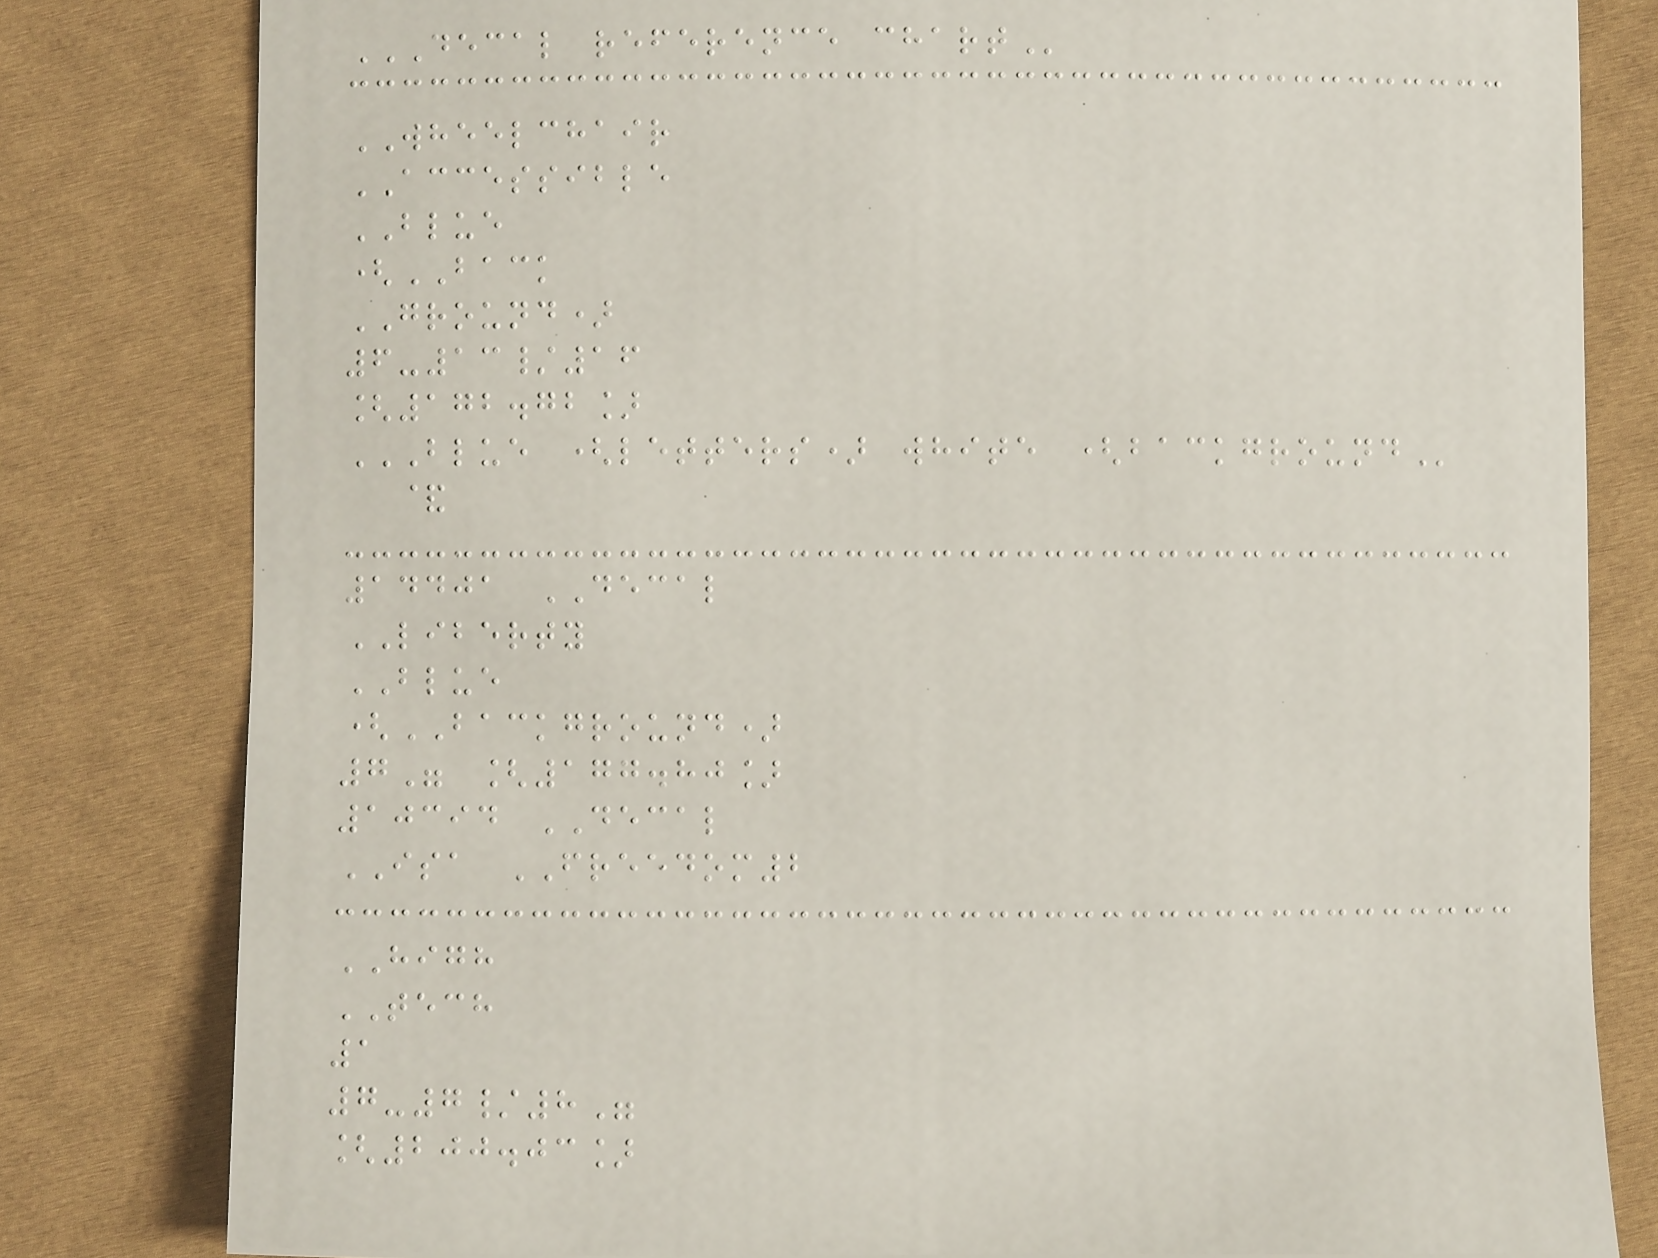DECAL REFERENCE CHART
WHEELCHAIR
ACCESSIBLE
BLUE
(BACK
GROUND)
6-13/16
[172.72]
BLUE (LETTERS) WHITE (BACKGROUND
&
14401 DECAL
LIBERTY
BLUE
(BACKGROUND)
7" [177.80]
10394 DECAL
ISA FREEDOM2
HIGH
TECH
1
7-7/8"
[200.03]
